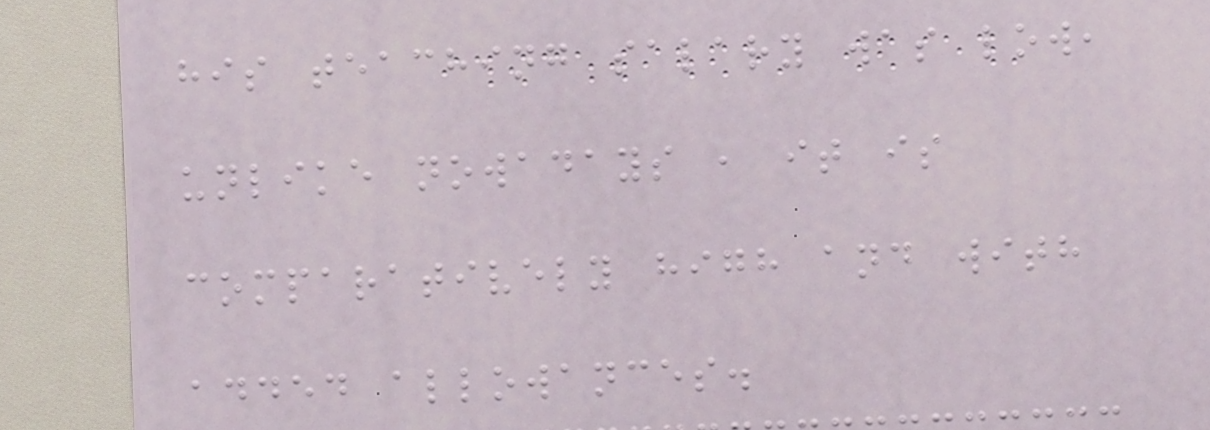his teaching salary was low,
unlike nowadays , it is
comparatively high and with
added allowances.
